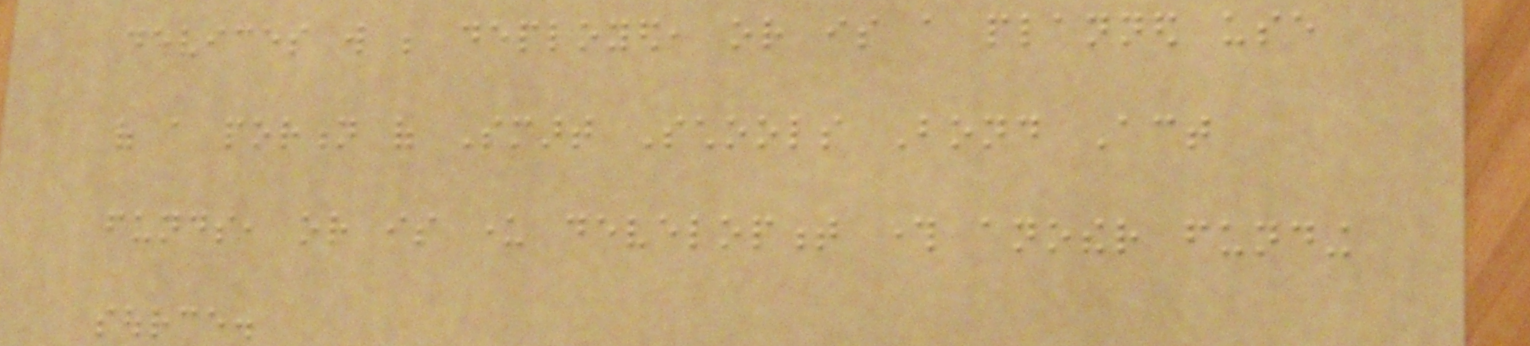devices will be deployed, or is a planned use
of a portion of Smart Schools Bond Act
funds, or is under development through another funding
source.
